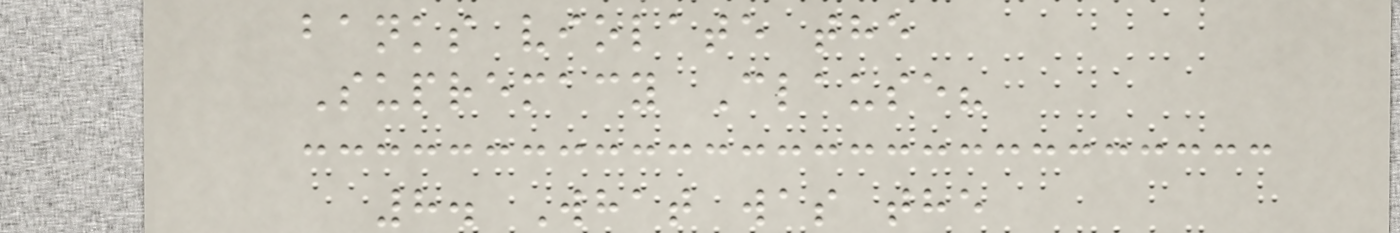banks violate the
Supremacy Clause?
8. What was the
